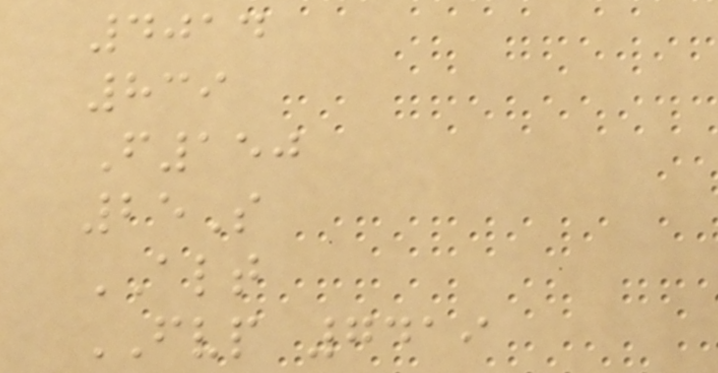4014
839
F150
25S
ALT
FVP 7419
